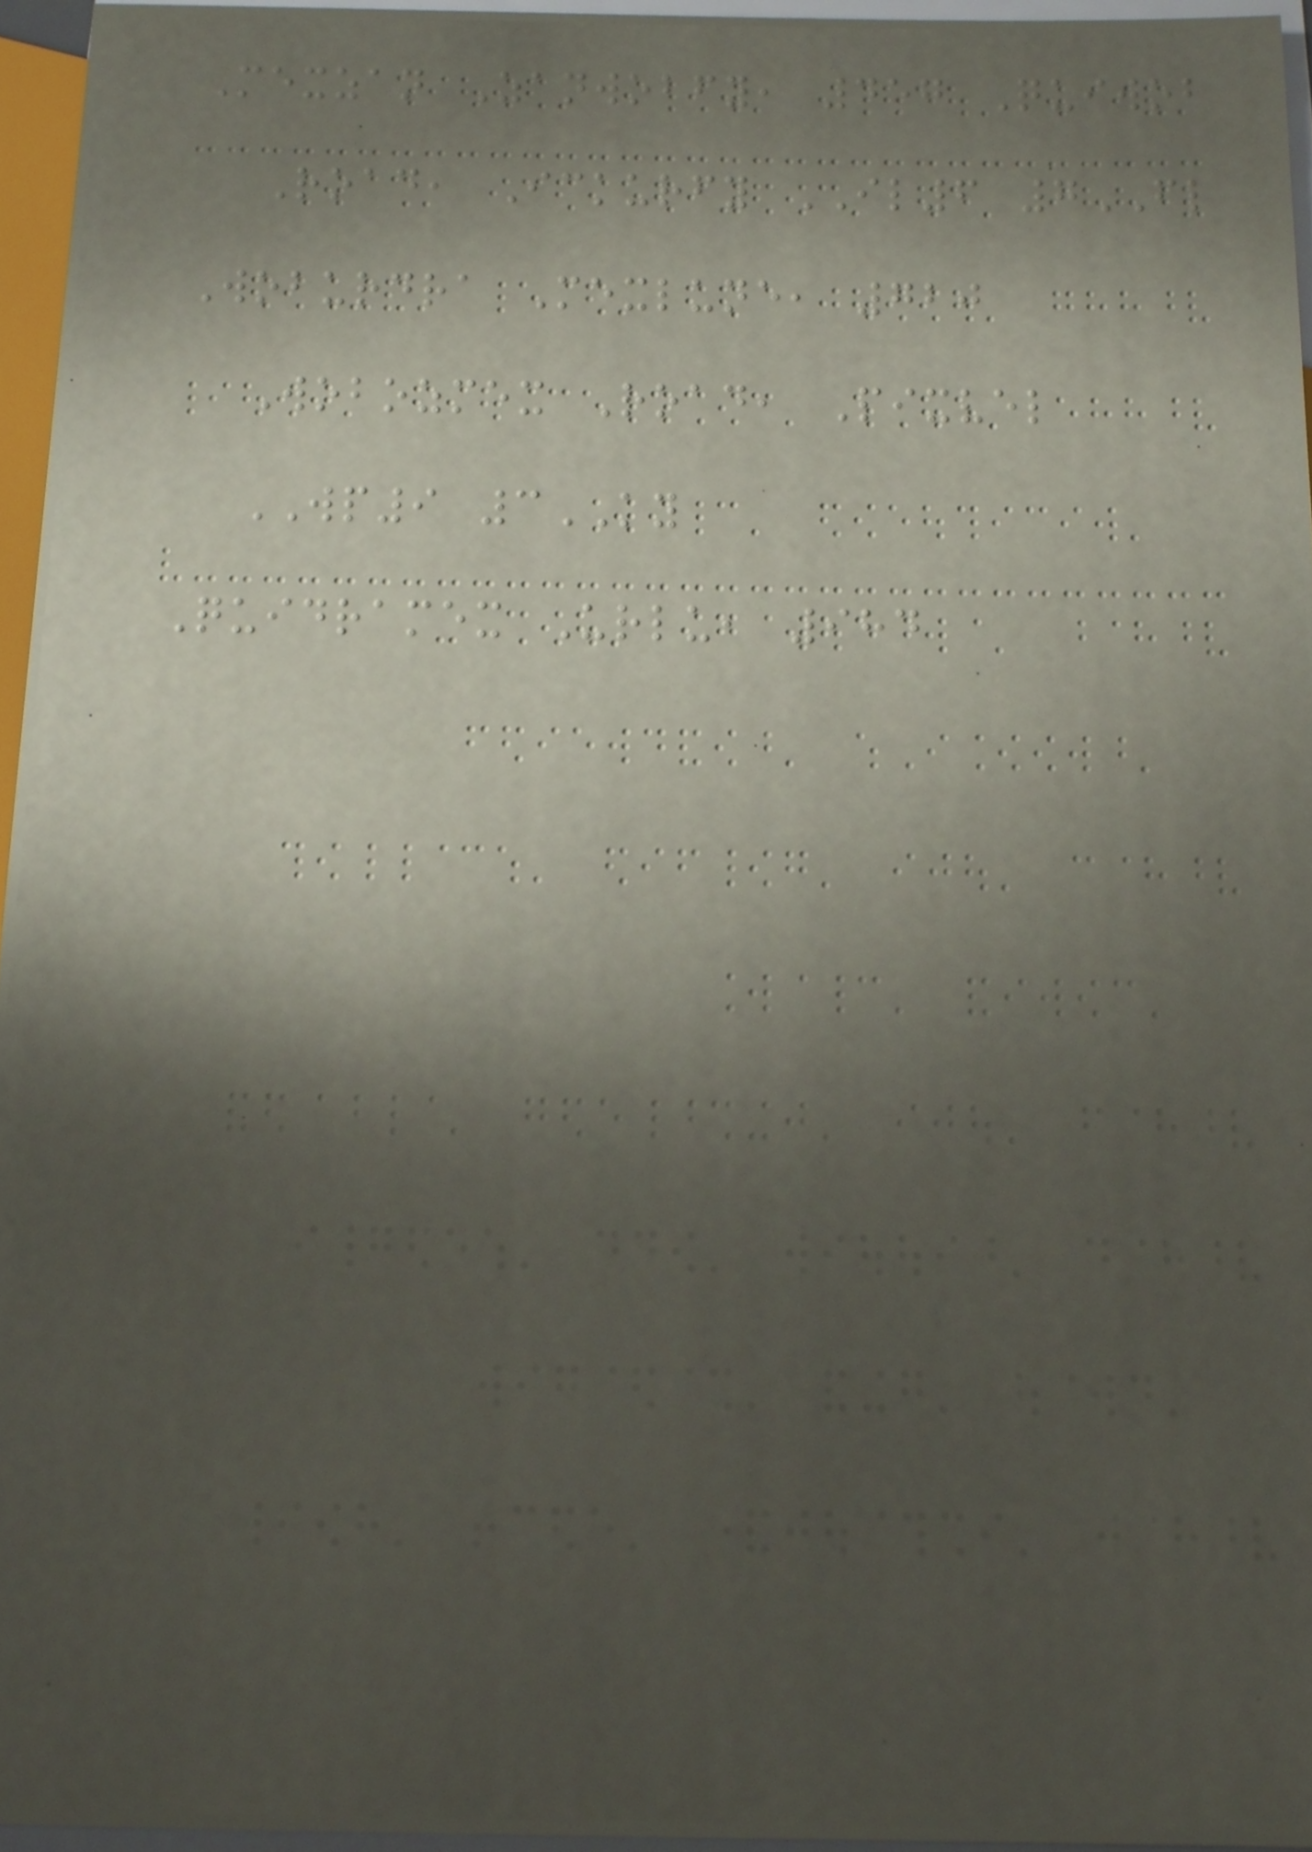Mexzan Zanwobfy, 457 Quiwob
Road, Ickurfy IL6 7FL
Woburdra Mexlune, 720
Wobozmex Road, Pixvel
WP9 3KY
Quidramex Urlu, 984
